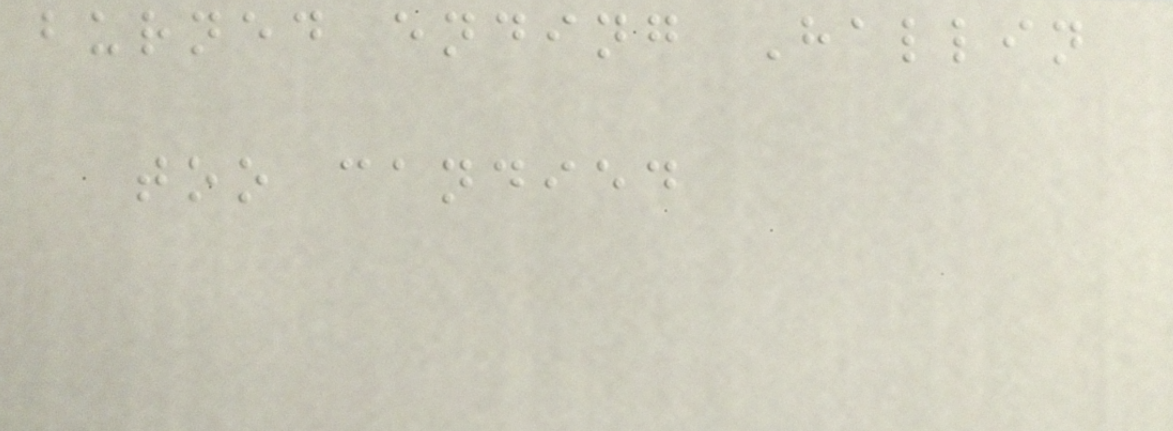burned ending Hallin
too candied
